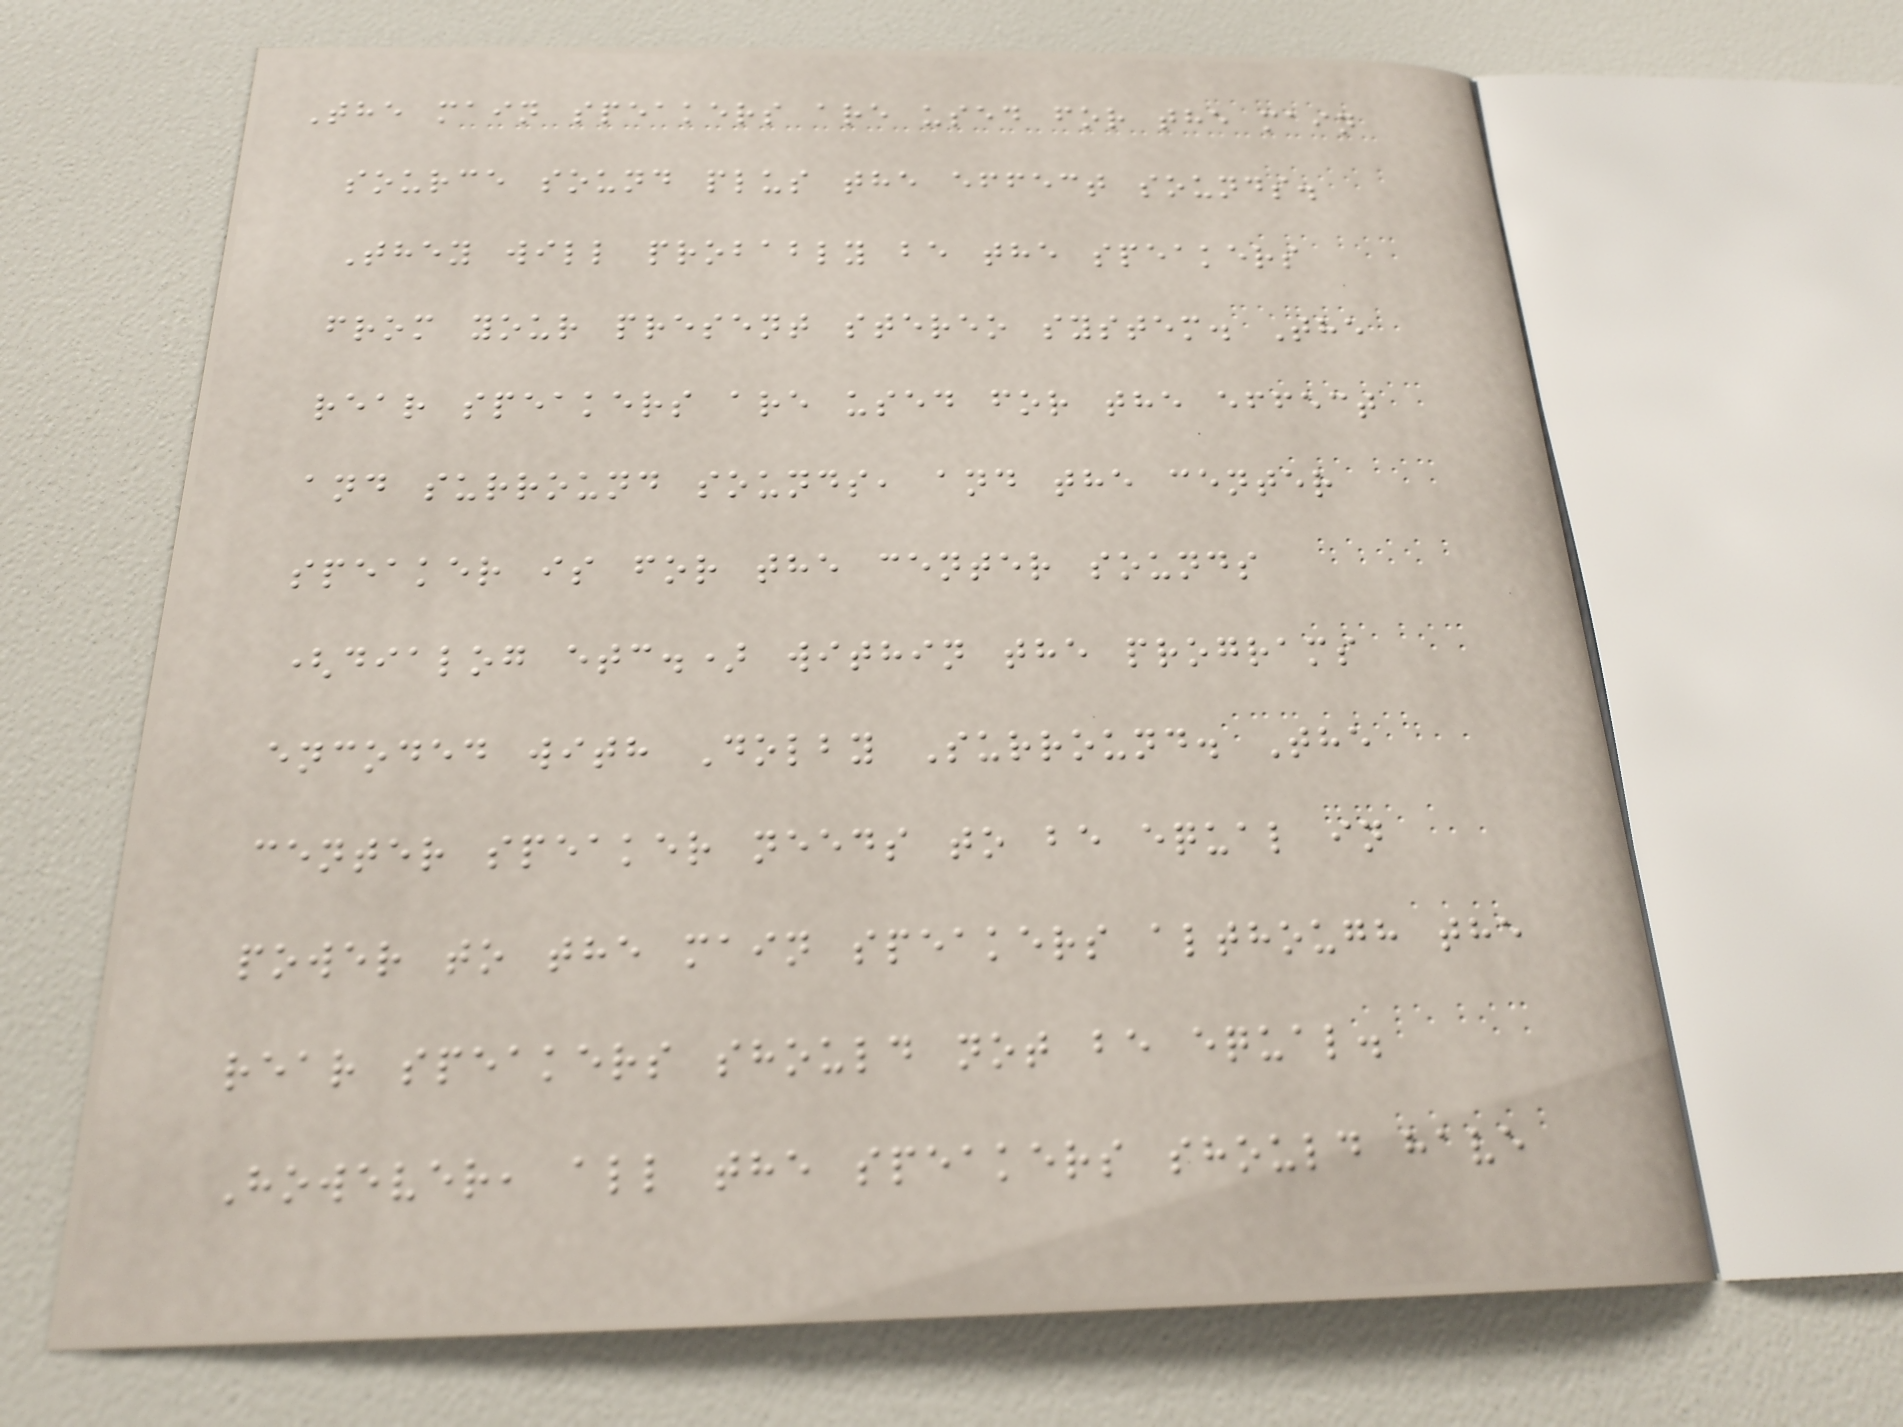The main speakers are used for the main
source sound plus the effect sounds.
They will probably be the speakers
from your present stereo system. The
rear speakers are used for the effect
and surround sounds, and the center
speaker is for the center sounds
(dialog etc.) within the programs
encoded with Dolby Surround. The
center speaker needs to be equal in
power to the main speakers although the
rear speakers should not be equal.
However, all the speakers should have
